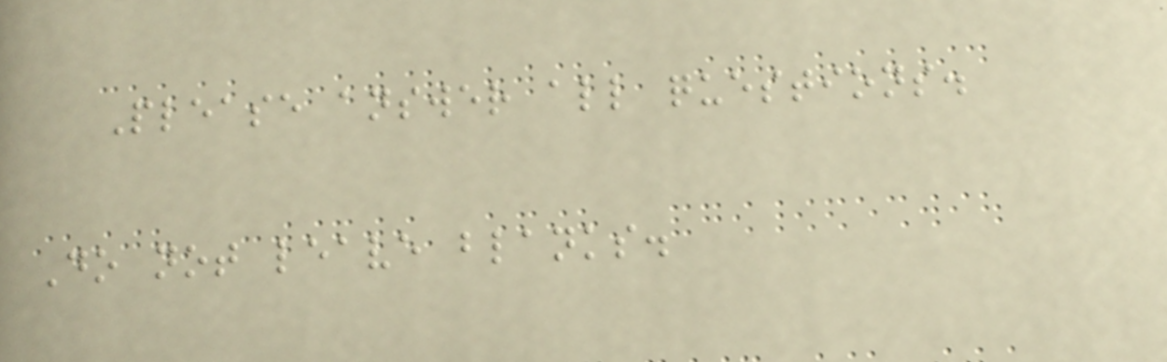Please answer all questions.
Do not leave blanks.
